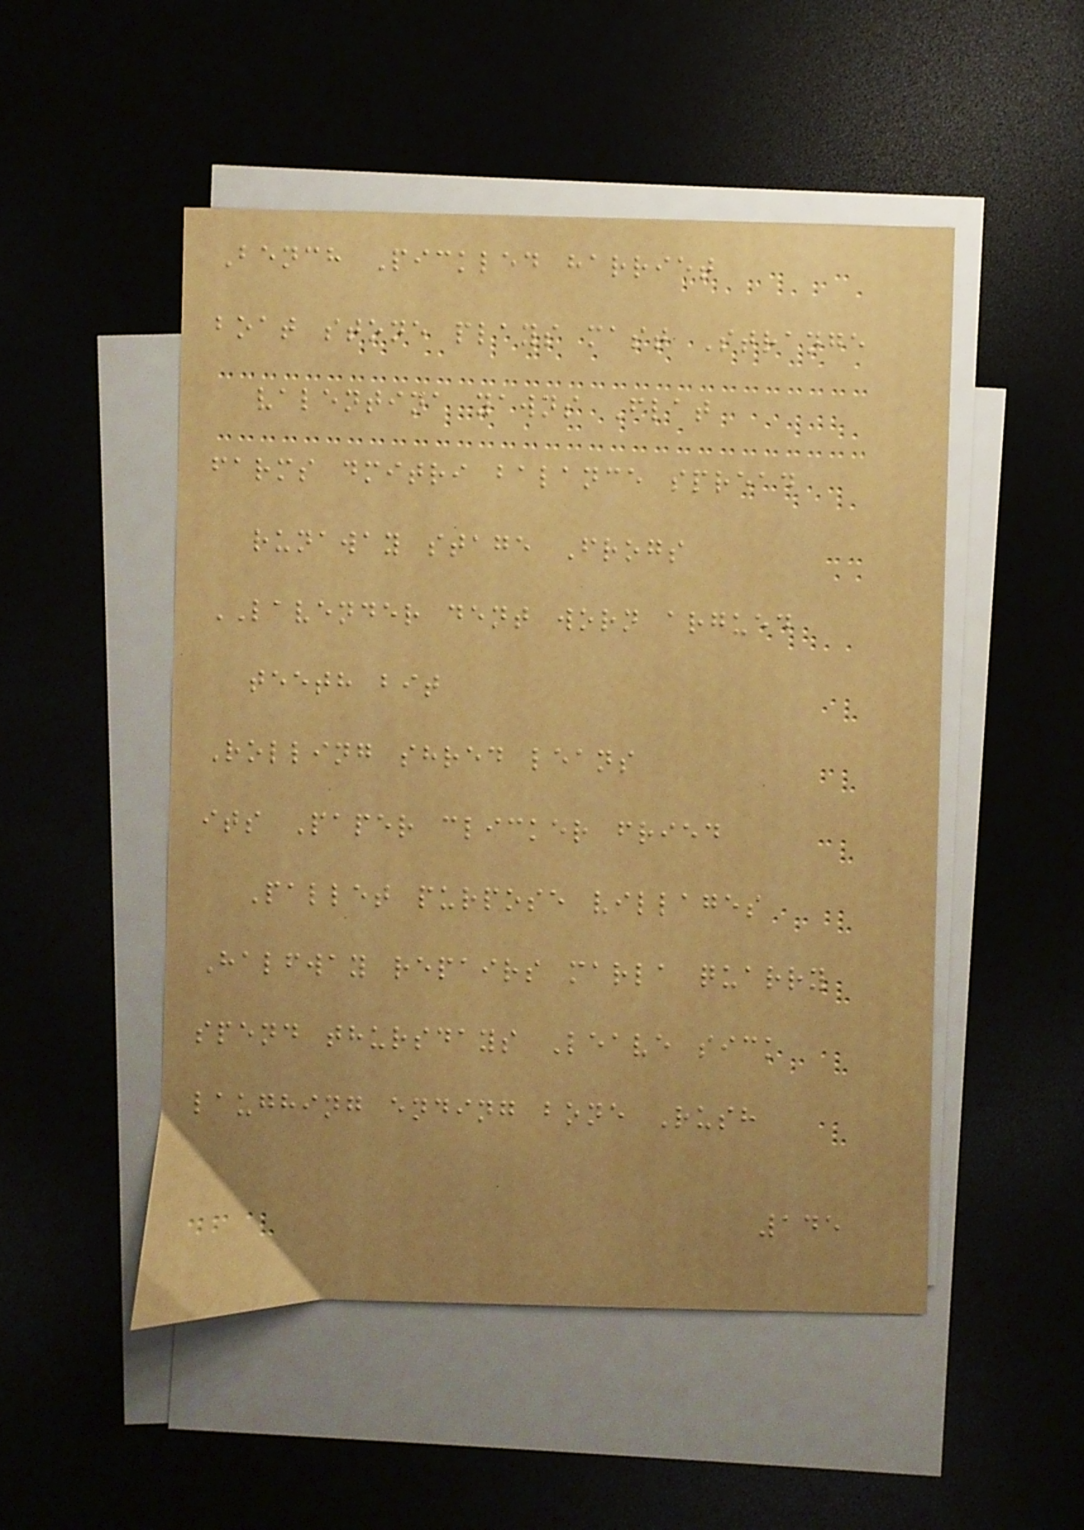Bench Pickled harriet
boat stone plays mast Strange
valentina yawns Flat
farms dmitri balance spread
runaway stage Frogs
LAVENDER dent worn argued
teeth bit
Rolling shred leans
its Paper clicker fried
Pallet purpose villages
Halfway repairs marla quarry
spend thursdays Leave sick
laughing ending bone Rush
145
